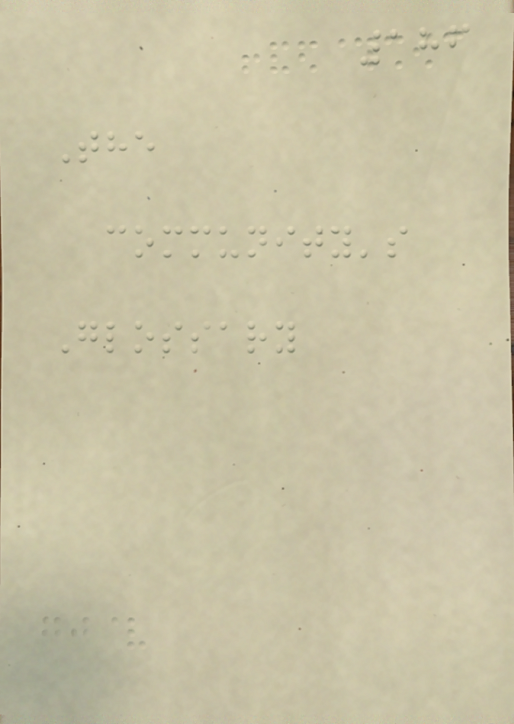186
The
community's
Glossary
